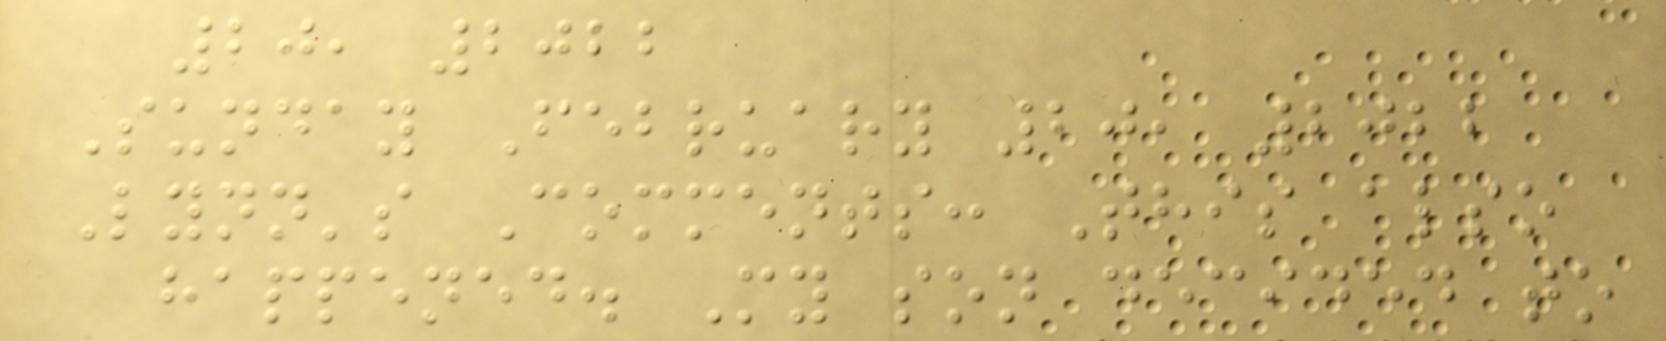20, 2022
Sunday February 20, 2022
Lynn's Comments: This also
happened. My son decided to
